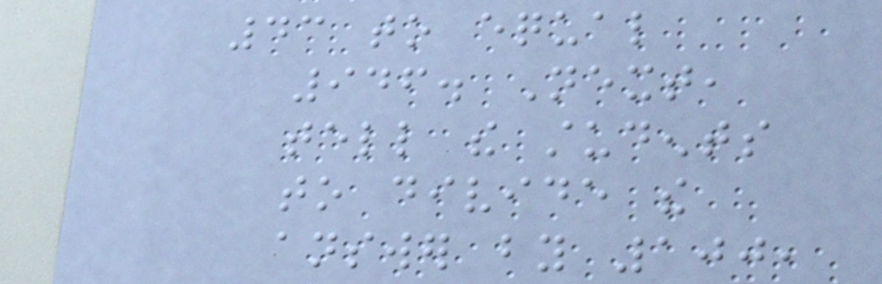43 to equal
946. Next,
tell the students
to divide the
answer by 100,
